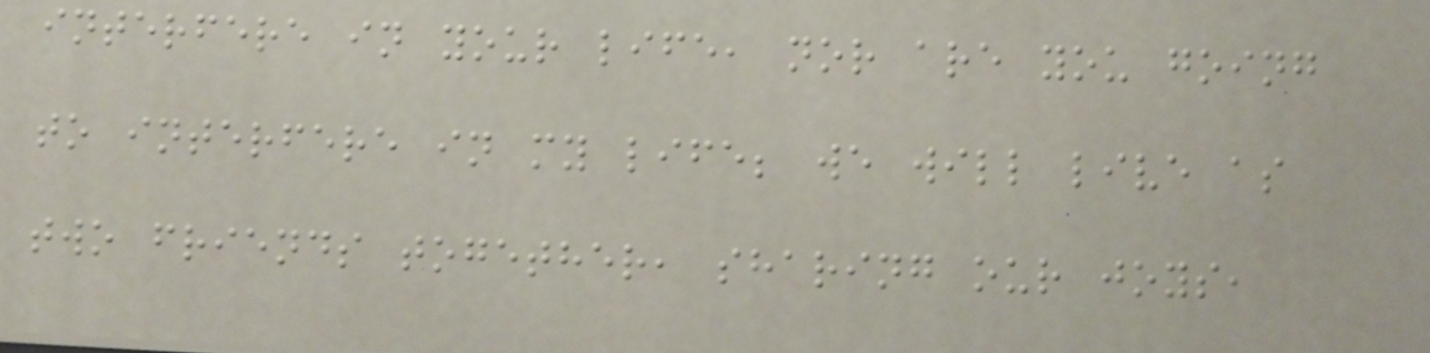interfere in your life, nor are you going
to interfere in my life; we will live as
two friends together, sharing our joys,
